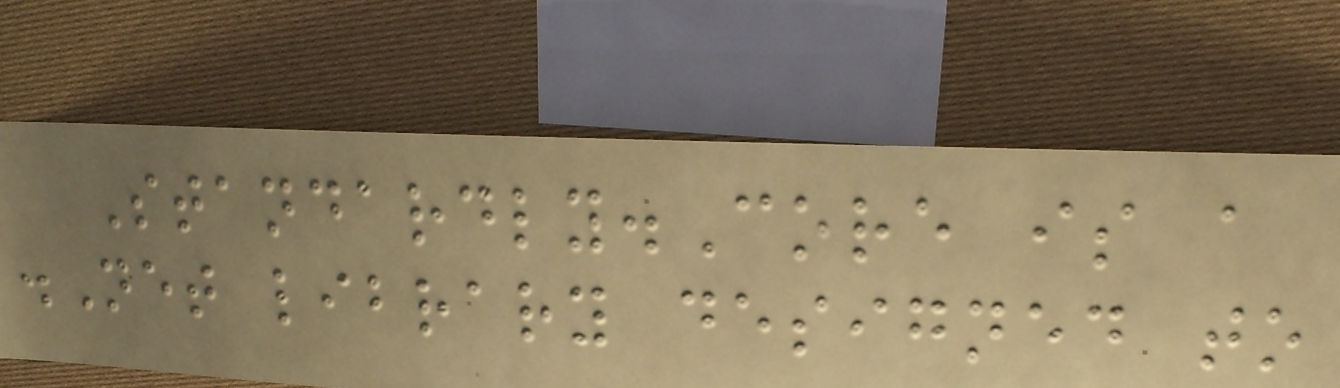Standardly.Core is a
.Net library designed to
